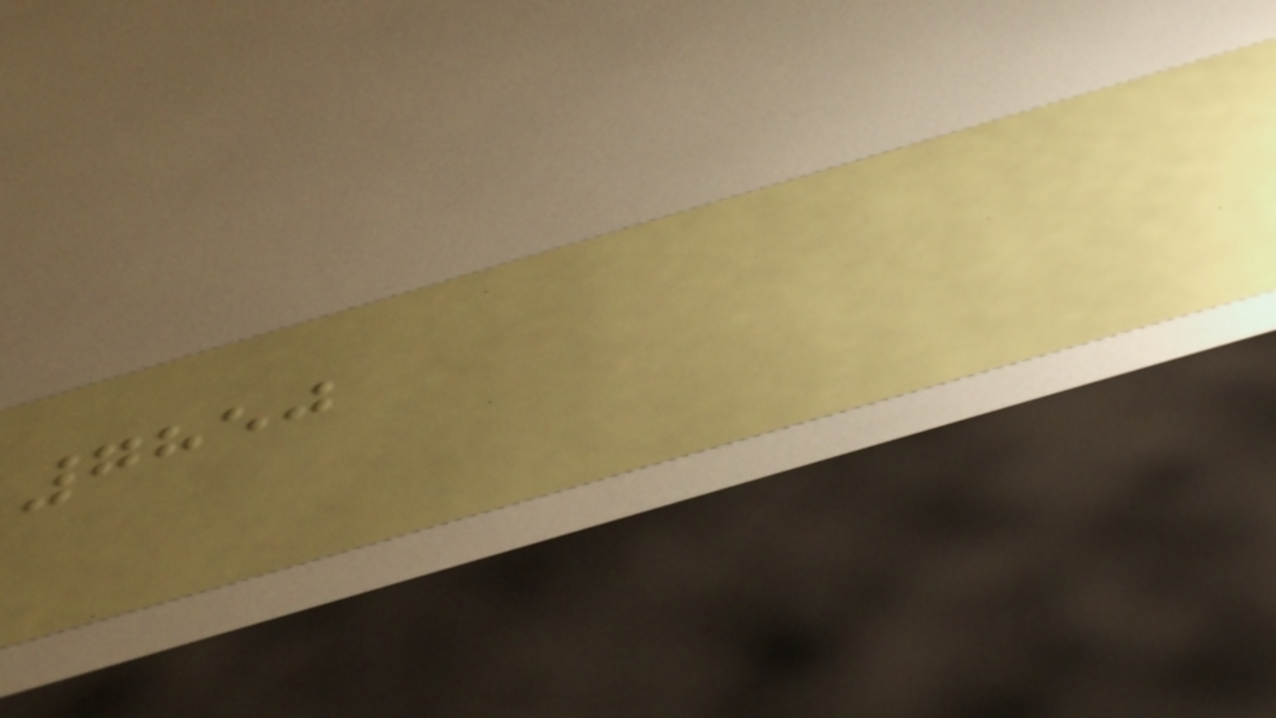7850
